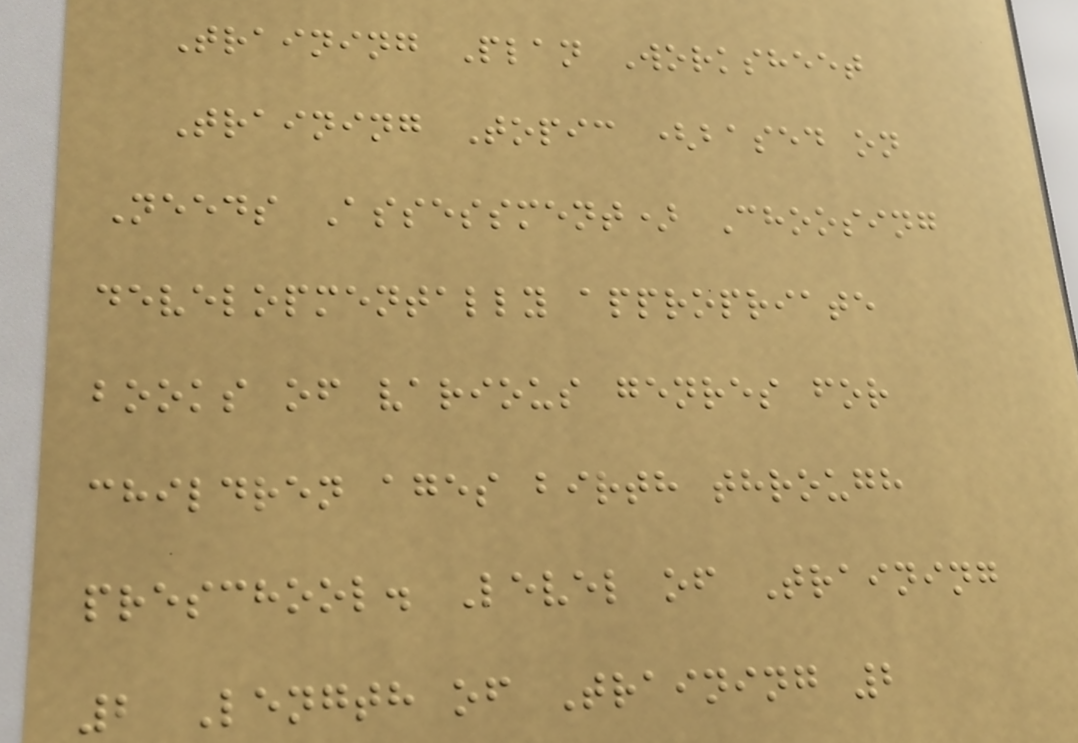Training Plan Worksheet
Training Topic (based on
Needs Assessment) Choosing
developmentally appropriate
books of various genres for
children ages birth through
preschool. Level of Training
2 Length of Training 2
